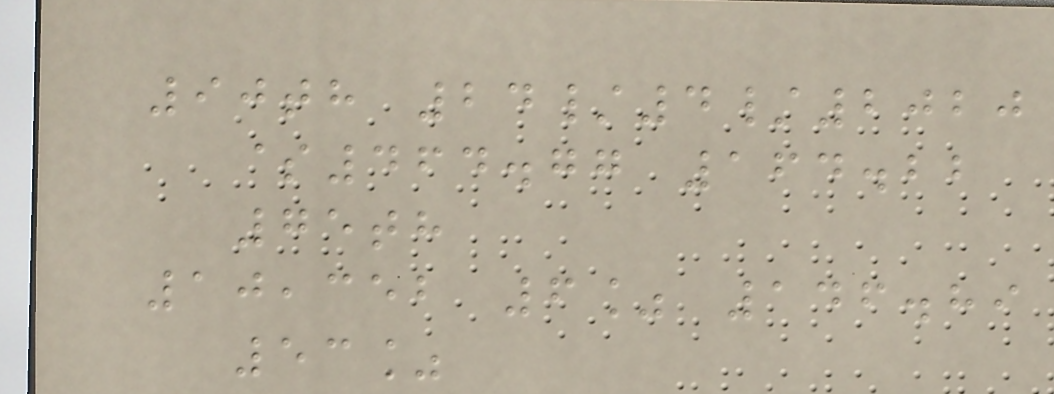90th 24/4/2020
$464.77 164.22
75th
10,352 6% 146.89
53%
